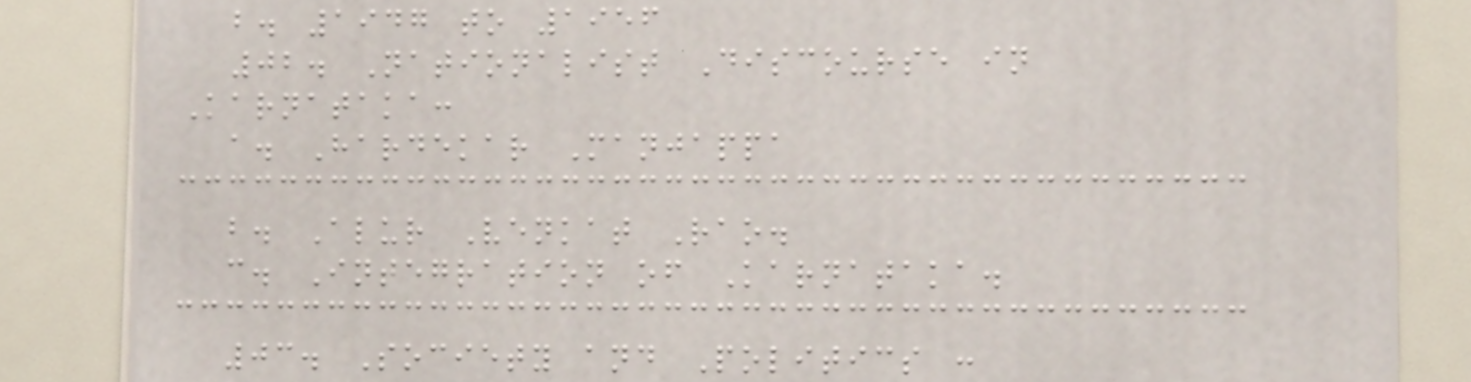b. 1947 to 1956
02. Nationalist Discourse in
Karnataka:
a. Hardekar Manjappa
b. Alur Venkat Rao.
c. Integration of Karnataka.
03. Society and Politics :
